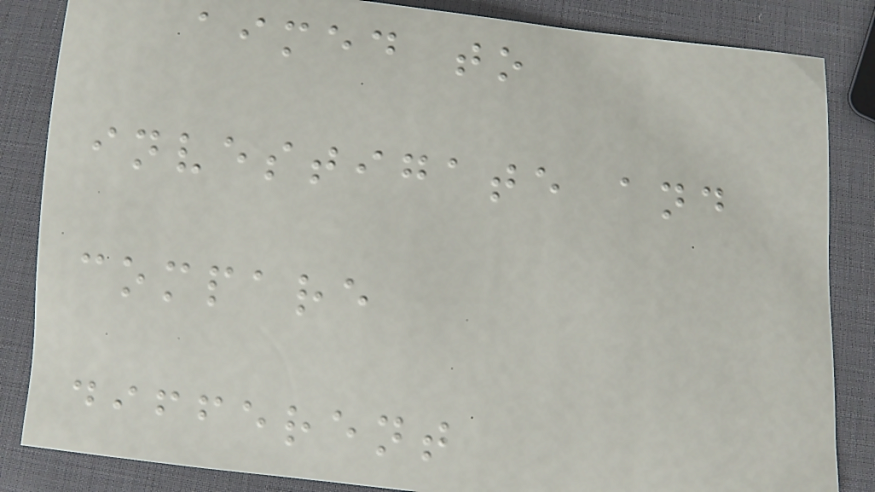aimed to
investigate and
compare
different
